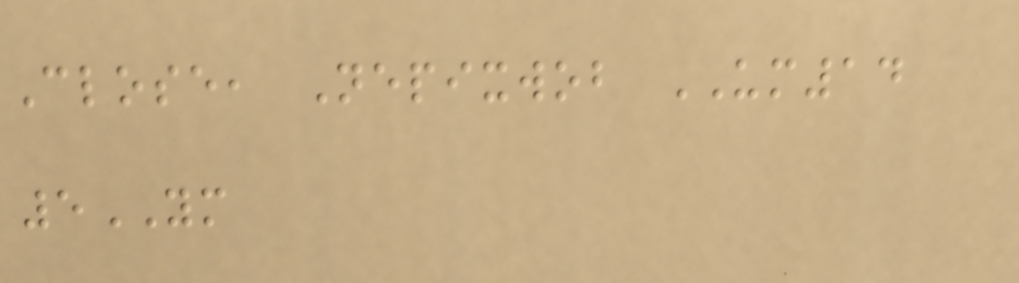Close, Nepixwob UM14
5YM
